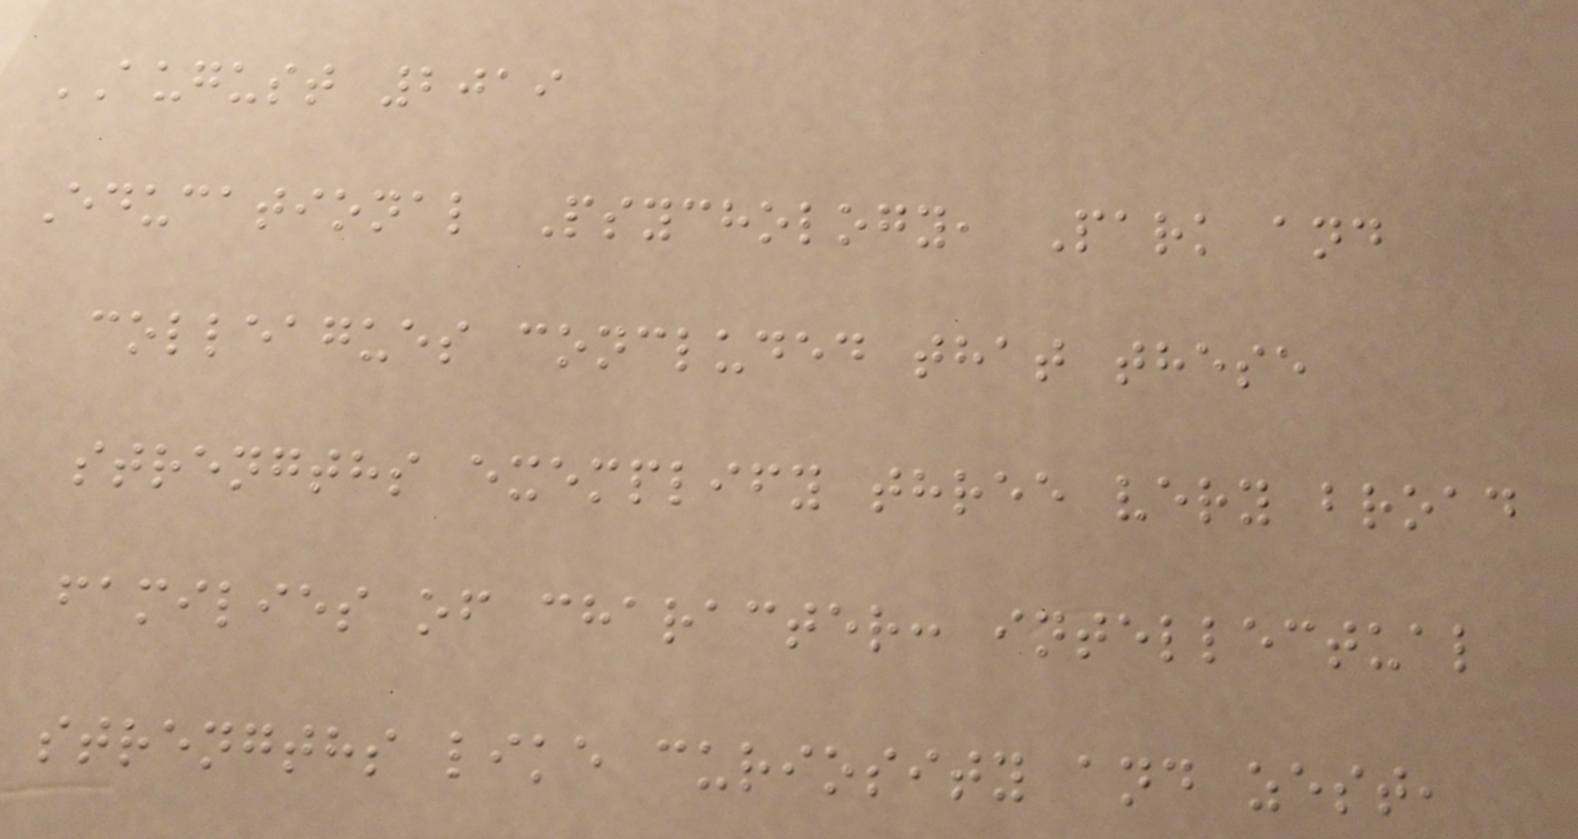AUGUST 2019
Educational Psychology, Park and
colleagues concluded that these
strengths exemplify three very broad
families of character: intellectual
strengths like curiosity and zest,
